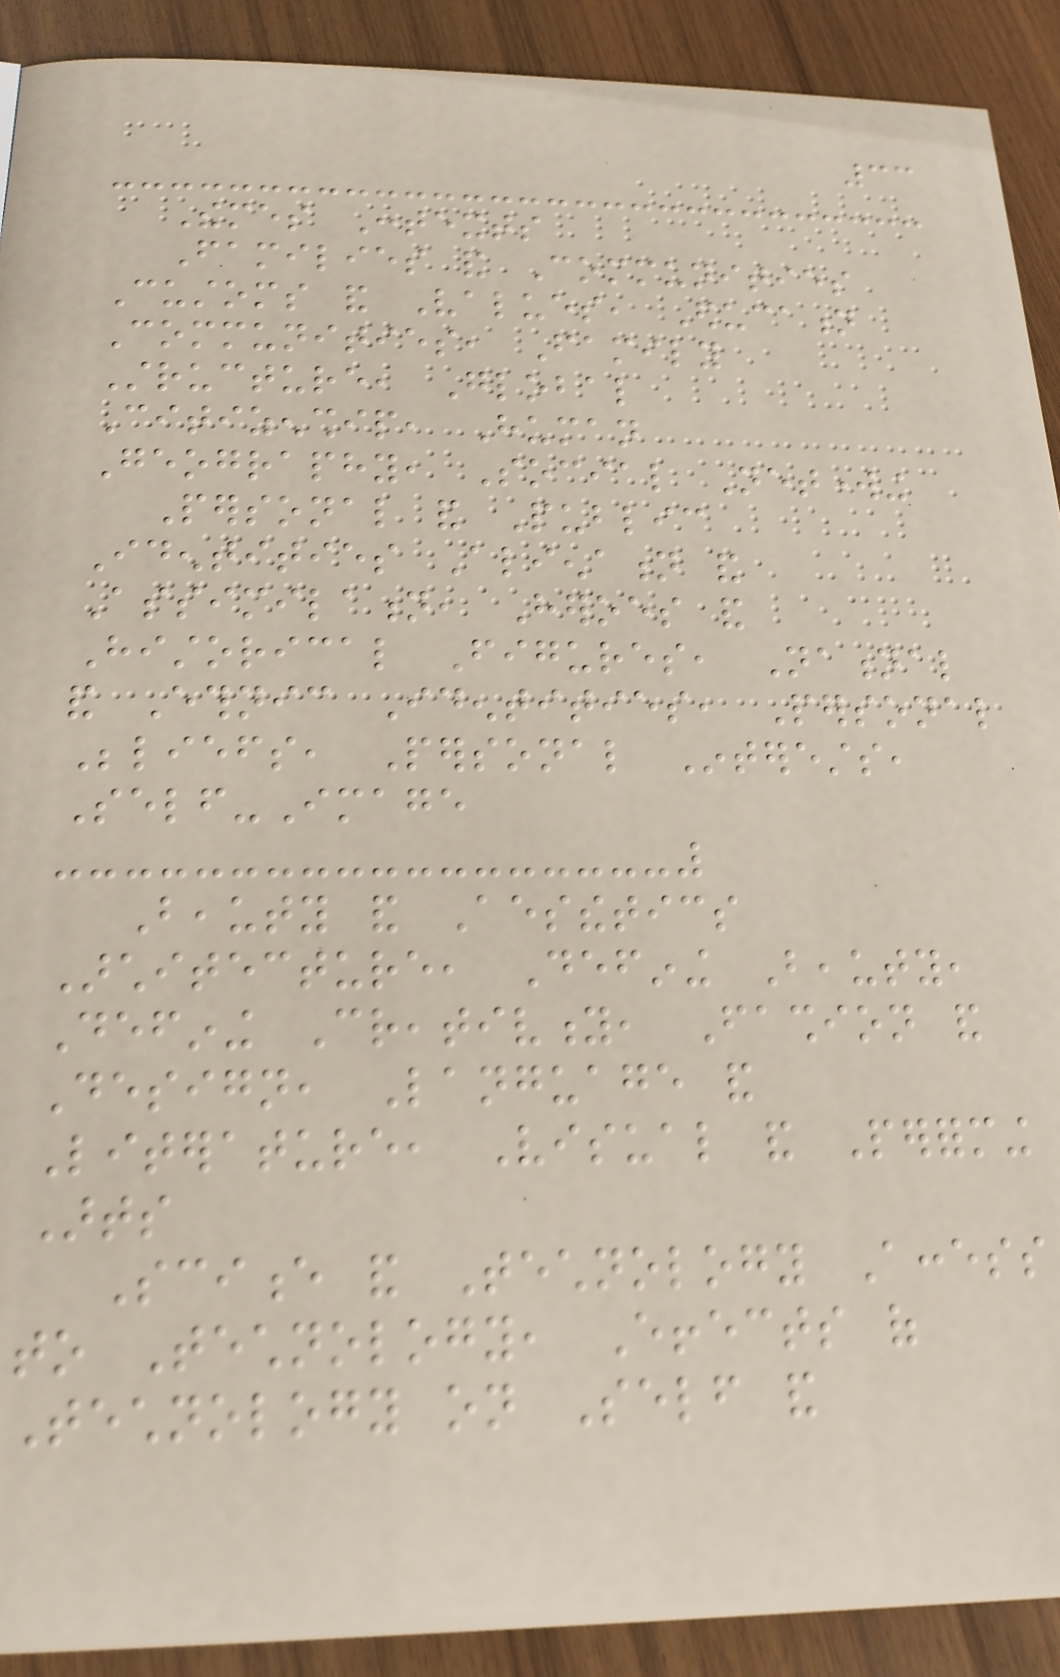33
Themes Contexts
Families and Communities
Customs and Values, Education
Communities, Family
Structure, Global
Citizenship, Human
Geography, Social Networking
Personal and Public
Identities Alienation and
Assimilation, Heroes and
Historical Figures, National
and Ethnic Identities, Personal
Beliefs, Personal Interests,
Self-Image
Beauty and Aesthetics
Architecture, Defining Beauty,
Defining Creativity, Fashion and
Design, Language and
Literature, Visual and Performing
Arts
Science and Technology Access
to Technology, Effects of
Technology on Self and
